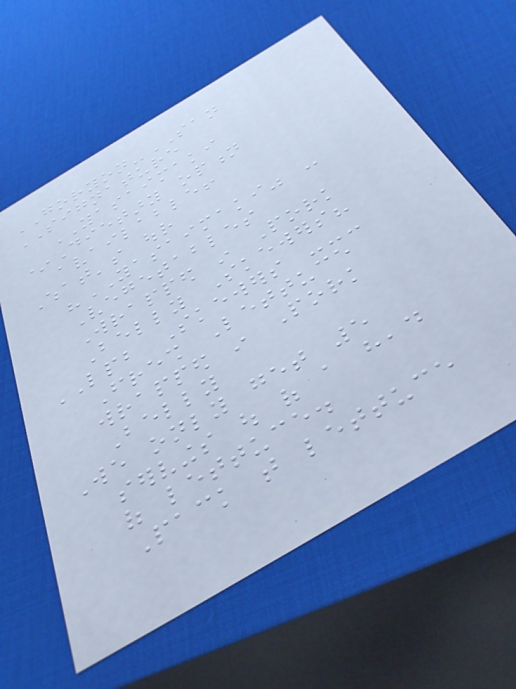GORYON-SAN
SIGNATURE
YASAIMAKI
*Dietary option
available!
What's our
"YASAIMAKI" -
Vegetables
Wrapped in Pork
Belly Skewers?
LPB Skewers ---
Fresh Lettuce
wrapped in Pork
Belly
We only get 5
servings out of a head
of lettuce.
Pack that lettuce
